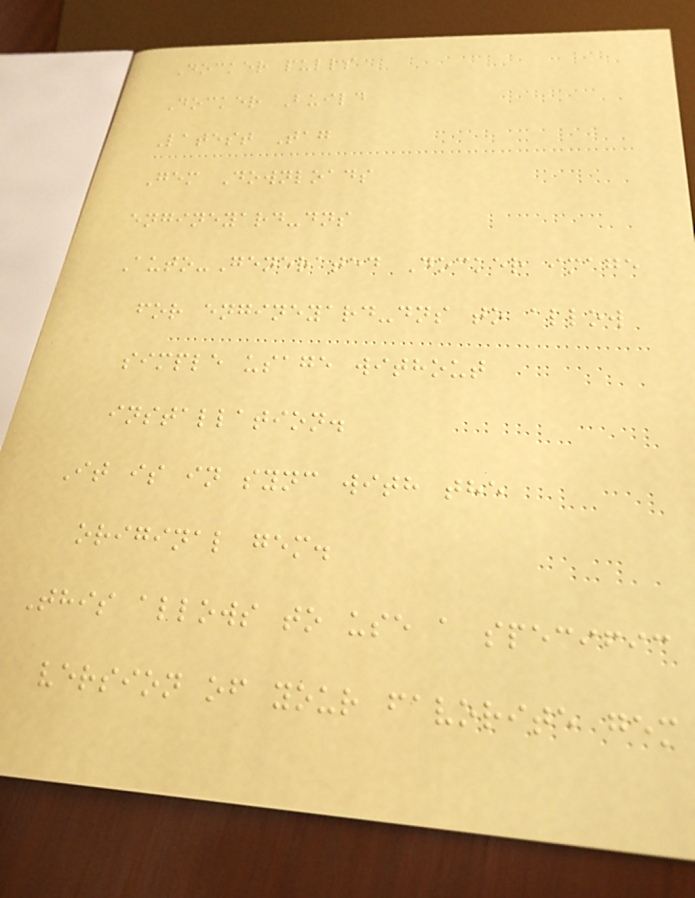Docker pulls
Docker Build
Latest Tag
Gem Downloads
engineyard-dns
Auto-Generated Docker image
for engineyard-dns to allow
simple usage without
installation.
It is in sync with the
original gem.
This allows to use a specific
version of your favorite gem
